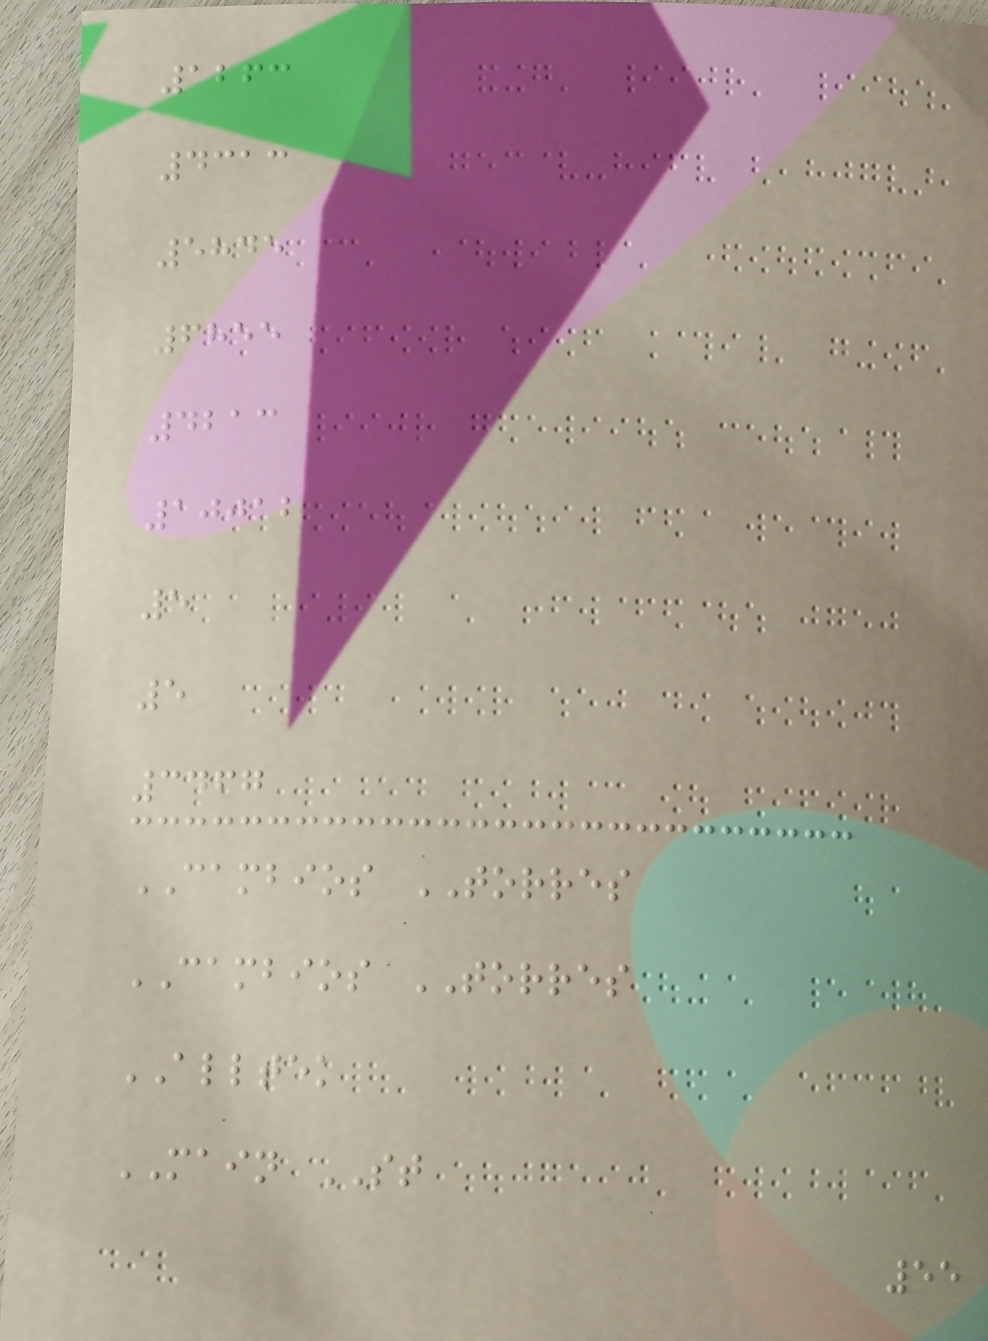1263
4313
5845
6855
4213
10012
5
5
3467
CAMBIOS TORRES
CAMBIOS TORRES
ALLTEK
MAIN ST
55
